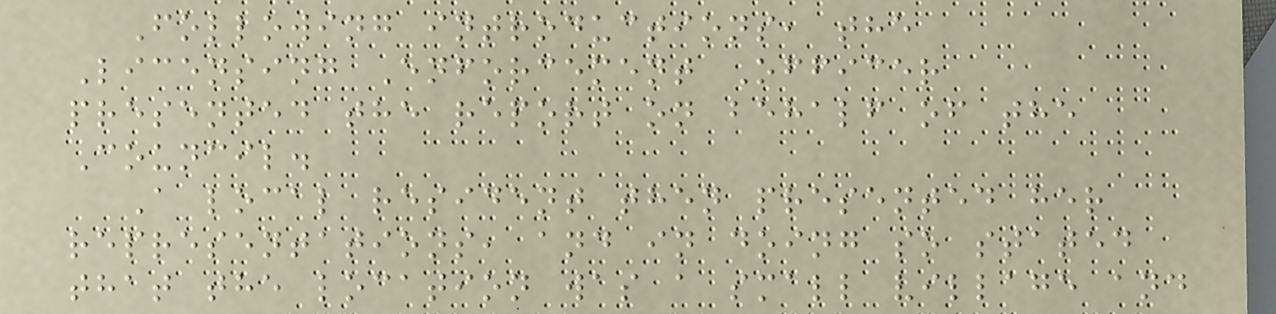Following introductions, the
Licensing Enforcement Officer
presented the report on behalf of the
Council.
A local resident then presented her
representations, and in doing so stated
that the location was a small village and
